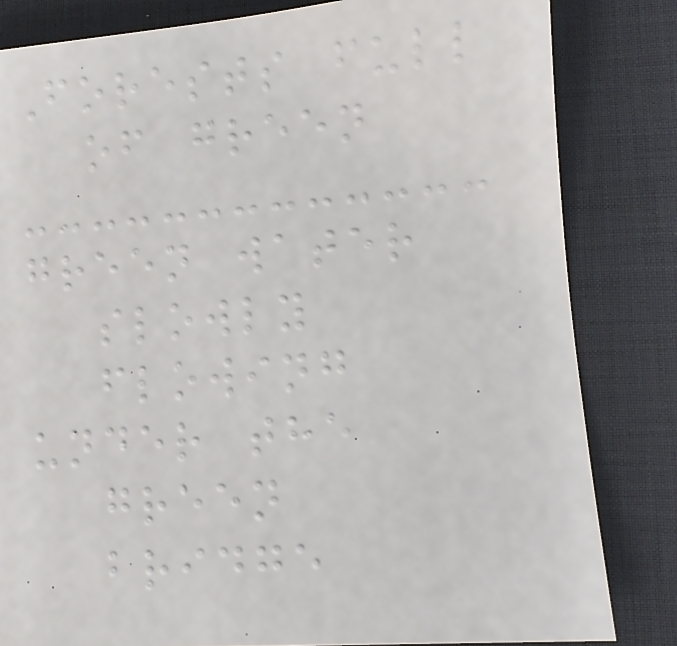Forests full
of green
green water
slowly
flowing
under the
green
bridge
